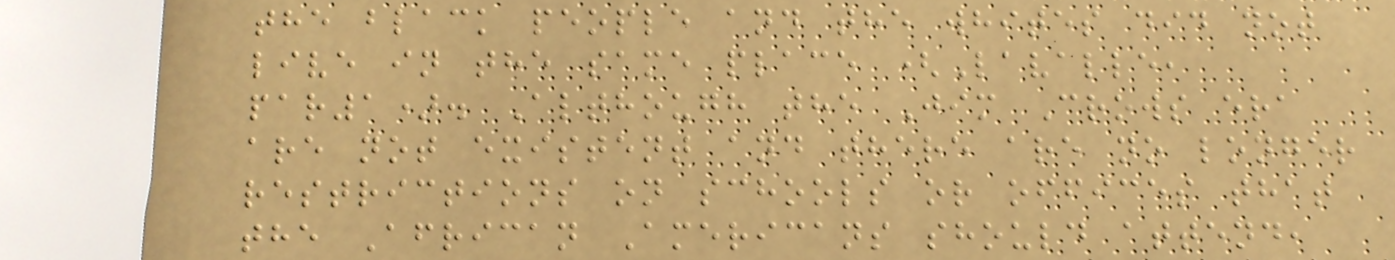the black people and the whites did not
live in the same place (Lavalle,
par1). Although the Jim Crows era
are not existent and there are no longer
restrictions on schools or offices that
the African Americans should attend,
